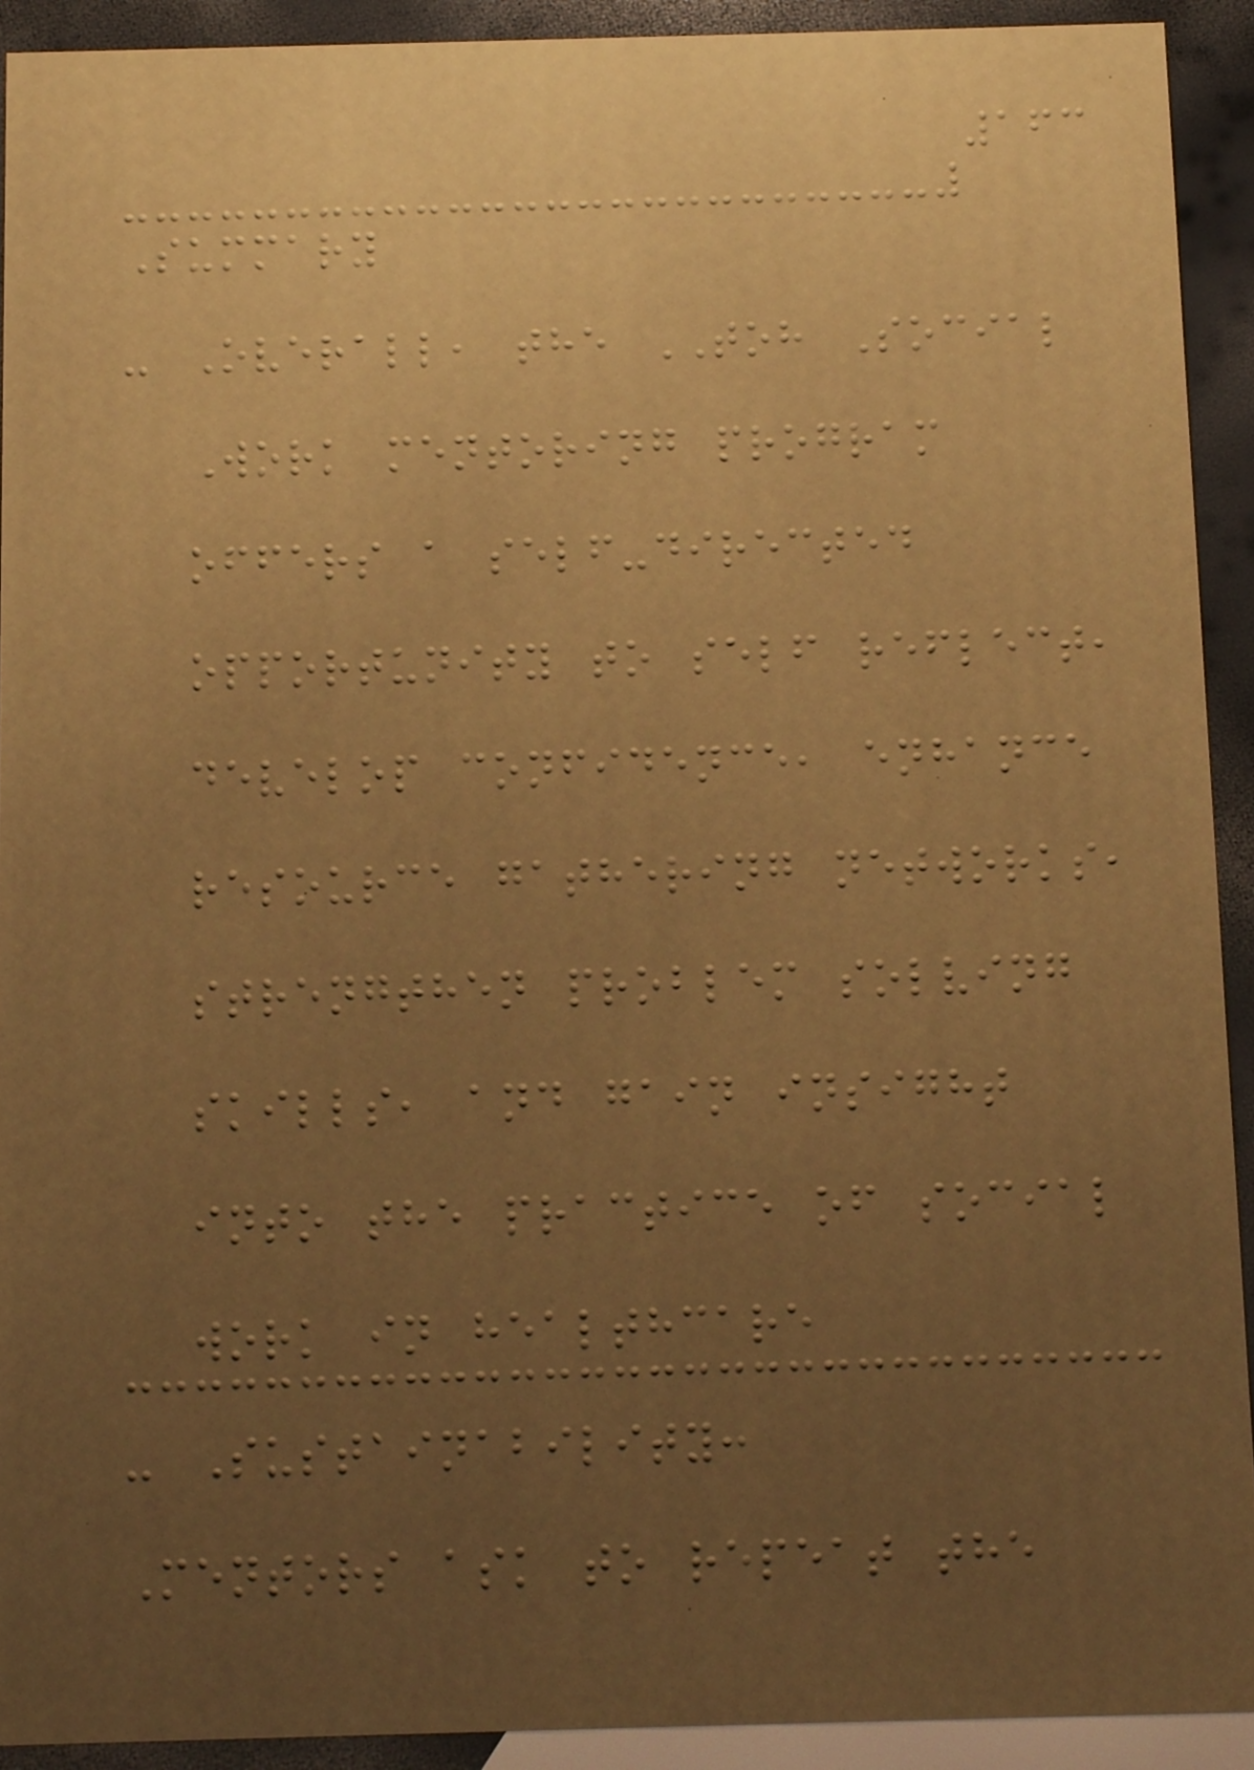163
Summary
- Overall, the TOH Social
Work mentoring program
offers a self-directed
opportunity to self reflect,
develop confidence, enhance
resource gathering networks,
strengthen problem solving
skills, and gain insight
into the practice of social
work in healthcare
- Sustainability:
Mentors ask to repeat the
